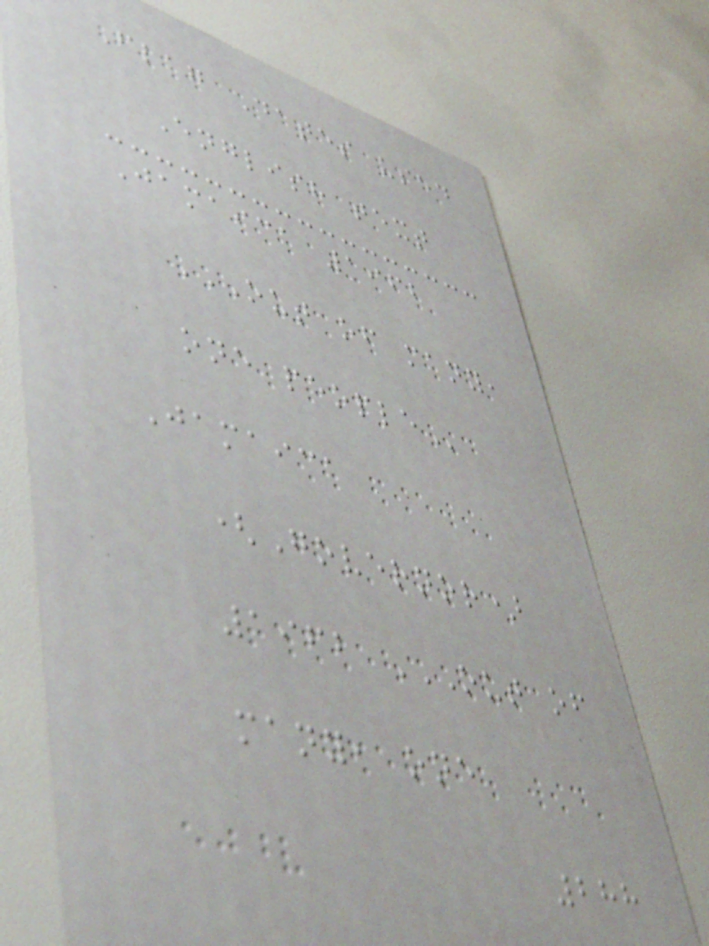Flag Dates used
English text
Jamaica 1962
OUT OF MANY,
ONE PEOPLE
Jamaica
(Governor)
1962 OUT OF
MANY, ONE
288
